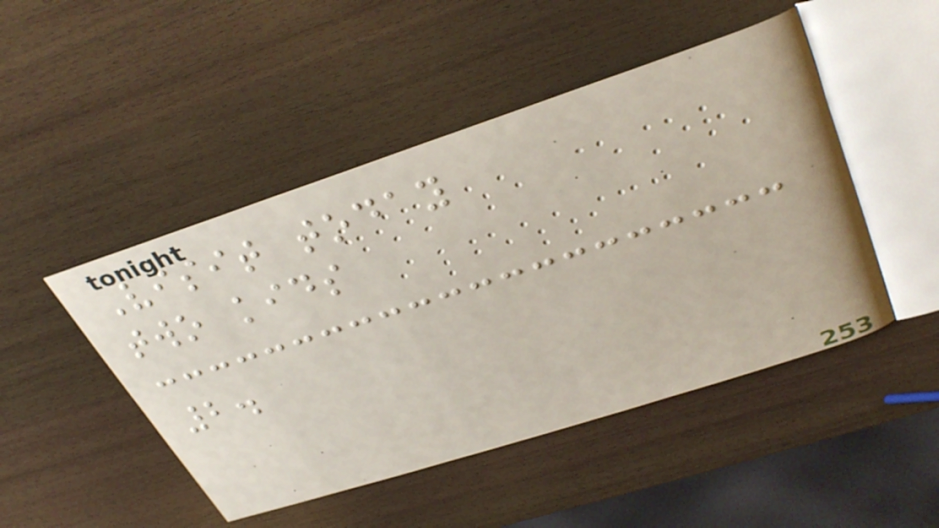Visit today
two kids
2.
